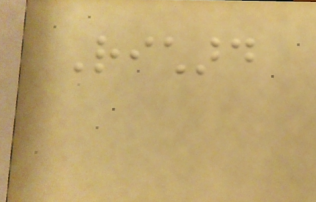Richard
